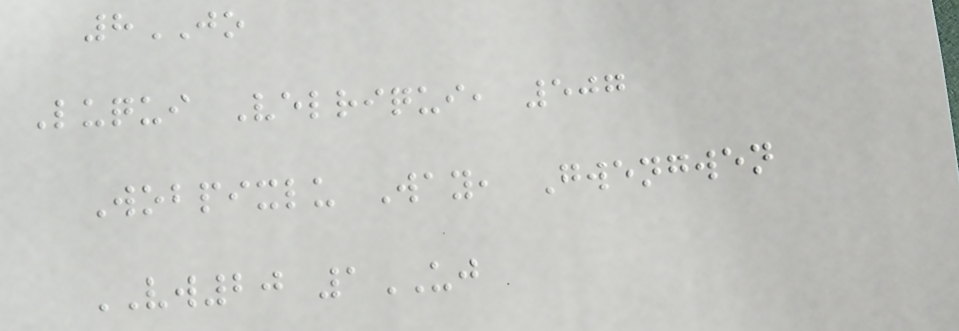8JO
Luqui Velriqui, 507
Wobpixlu Way, Gwengwen
VW20 1UJ
